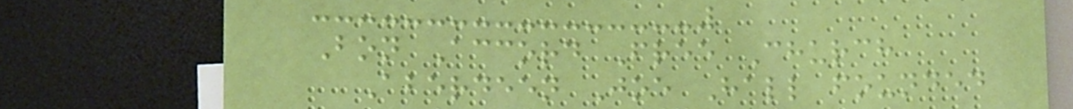Bon Accord Free Church
Aberdeen Joe Hall founded
